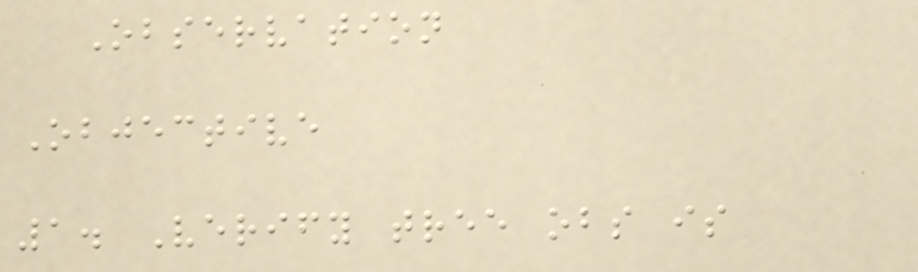Observation
Objective
1. Verify tree obs is
